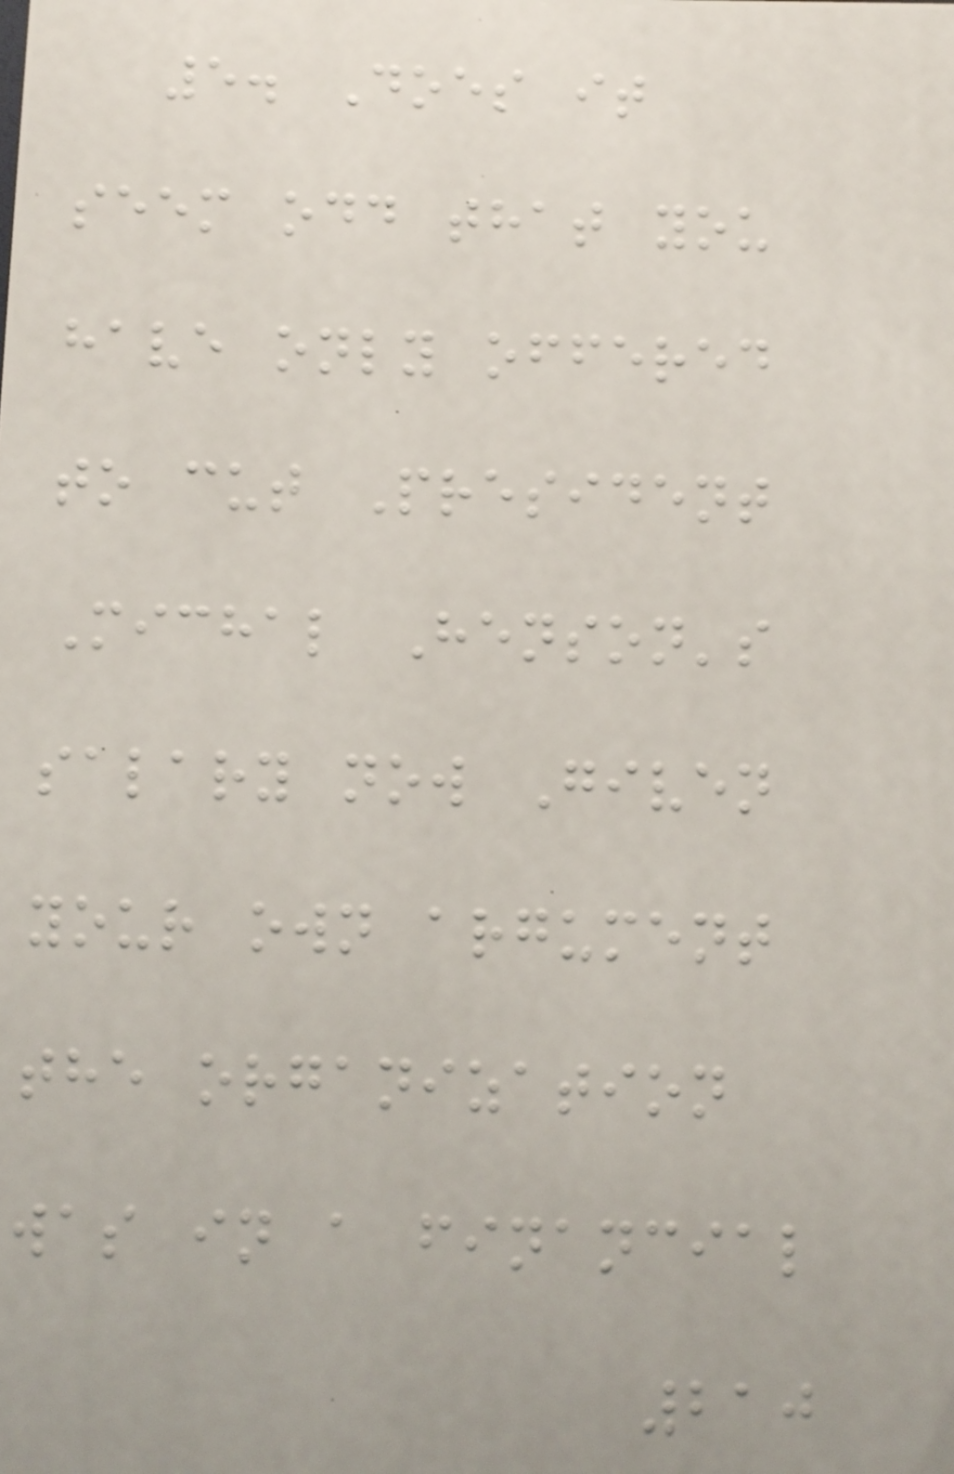5. Does it
seem odd that you
have only offered
to cut President
Michal Henson's
salary now Given
your own argument
the organization
was in a financial
210
